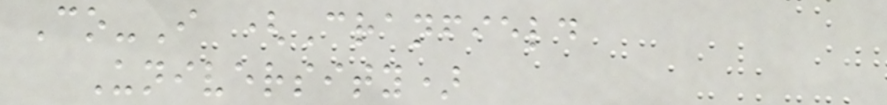Co-I (Cranfield
University)
